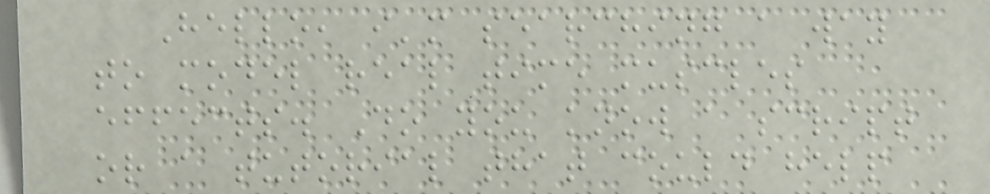Hello, i'm searching a way
to model real time muscles
effects. Do you know a script
or a tutorial that could help
